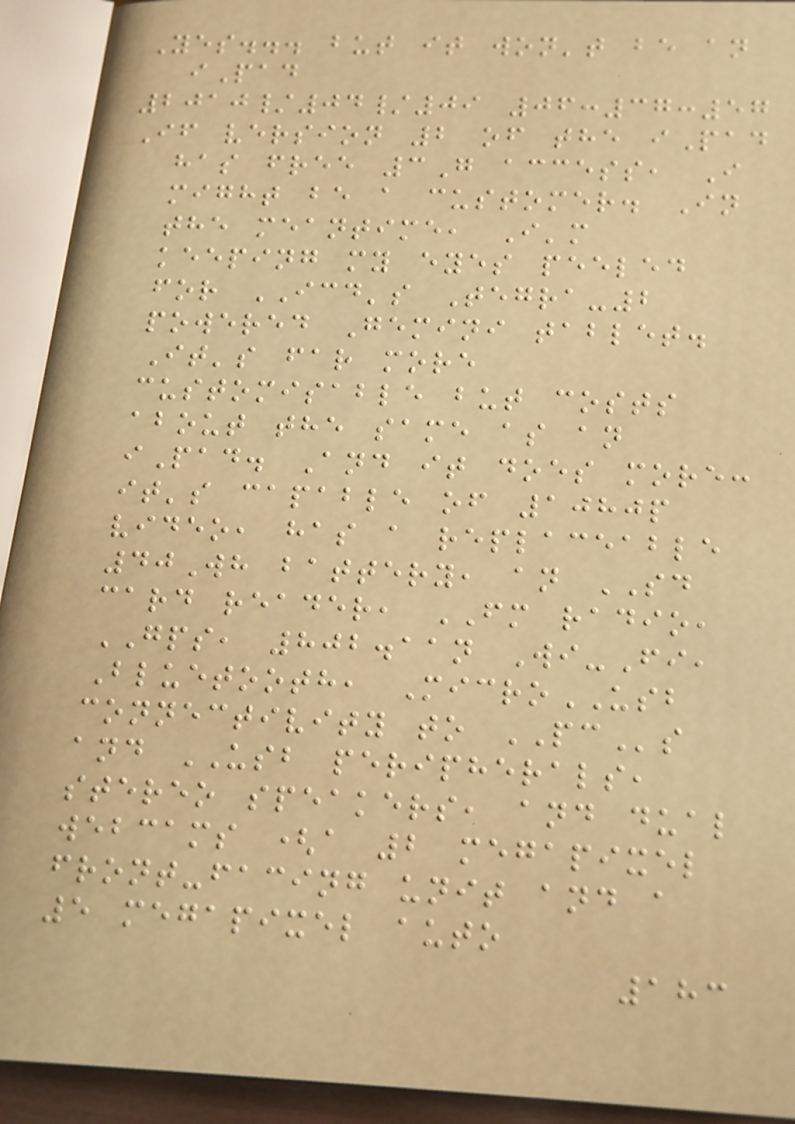Yes... but it won't be an
iPad
2010/04/09 06:37:57
If version 2 of the iPad
has free 3G access, I
might be a customer. In
the meantime, I'm
keeping my eyes peeled
for ICD's Tegra-2
powered Gemini tablet.
It's far more
customisable but costs
about the same as an
iPad. And it does more:
it's capable of 1080p
video, has a replaceable
40Wh battery, an SD
card reader, FM radio,
GPS, 802.11n Wi-Fi,
Bluetooth, MicroUSB
connectivity to PCs
and USB peripherals,
stereo speakers, and dual
webcams (a 2 megapixel
front-facing unit and a
5 megapixel auto
183
